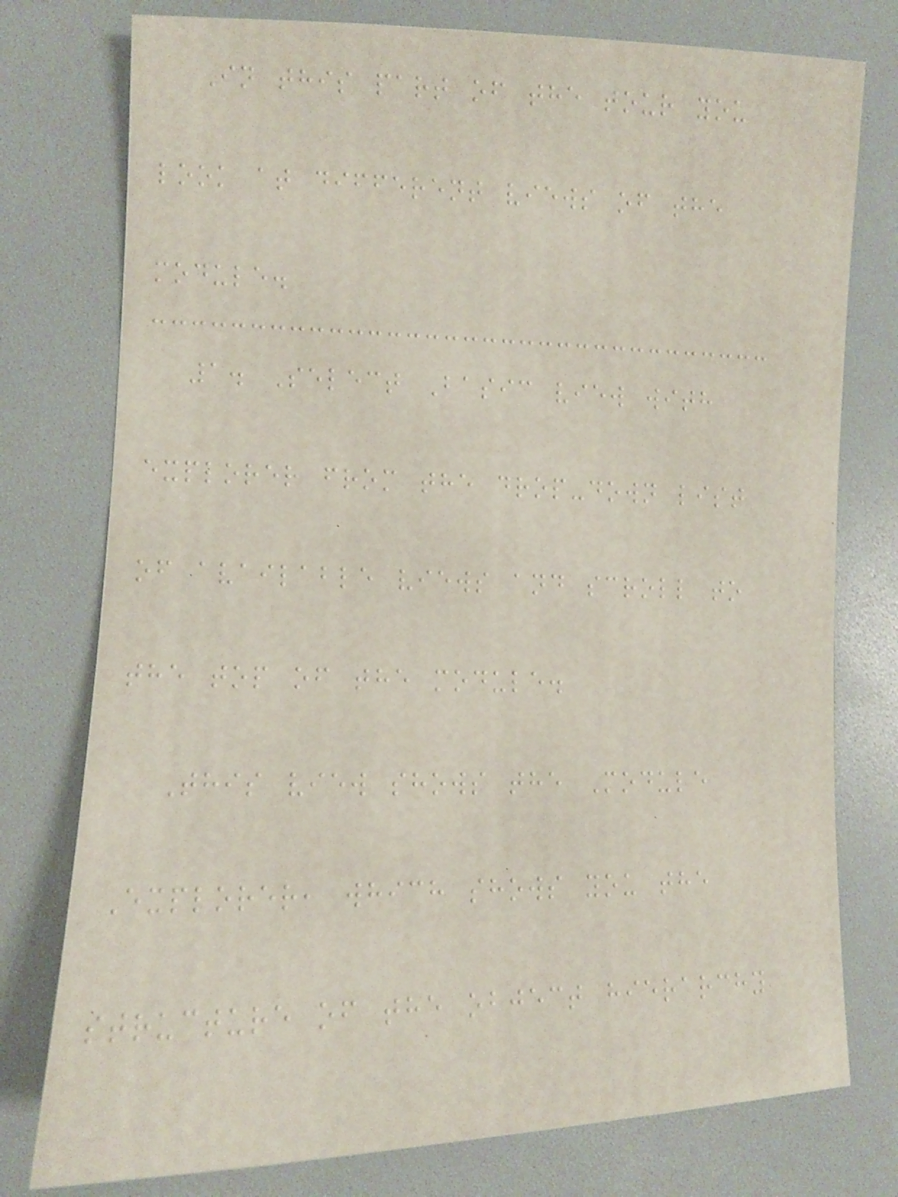In this part of the tour you
look at different views of the
module.
1. Select Basic view with
explorer from the drop-down list
of available views and scroll to
the top of the module.
This view shows the Module
Explorer, which shows you the
structure of the object hierarchy
